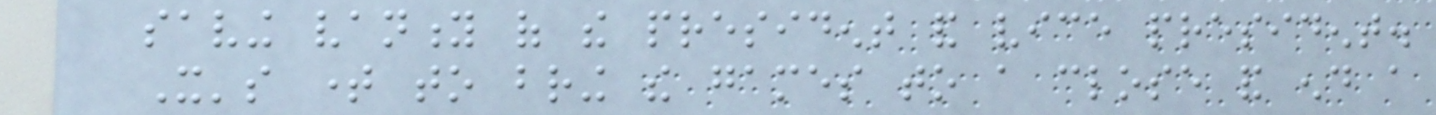saving vanity of the president and vice president.
It's time to bring the games to a close and end a
